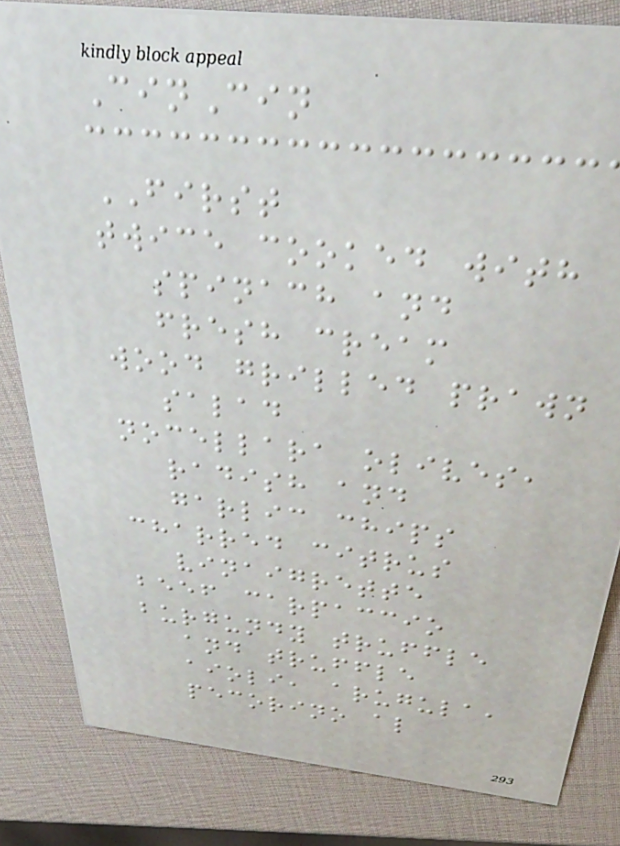CinCin
FIRST
twice cooked with
spinach and
fresh cream
wood grilled prawn
salad
nocellara olives,
radish and
garlic chips
charred citrus
vinaigrette
beef carpaccio
burgundy truffle
and truffle
aioli, arugula,
pecorino al
